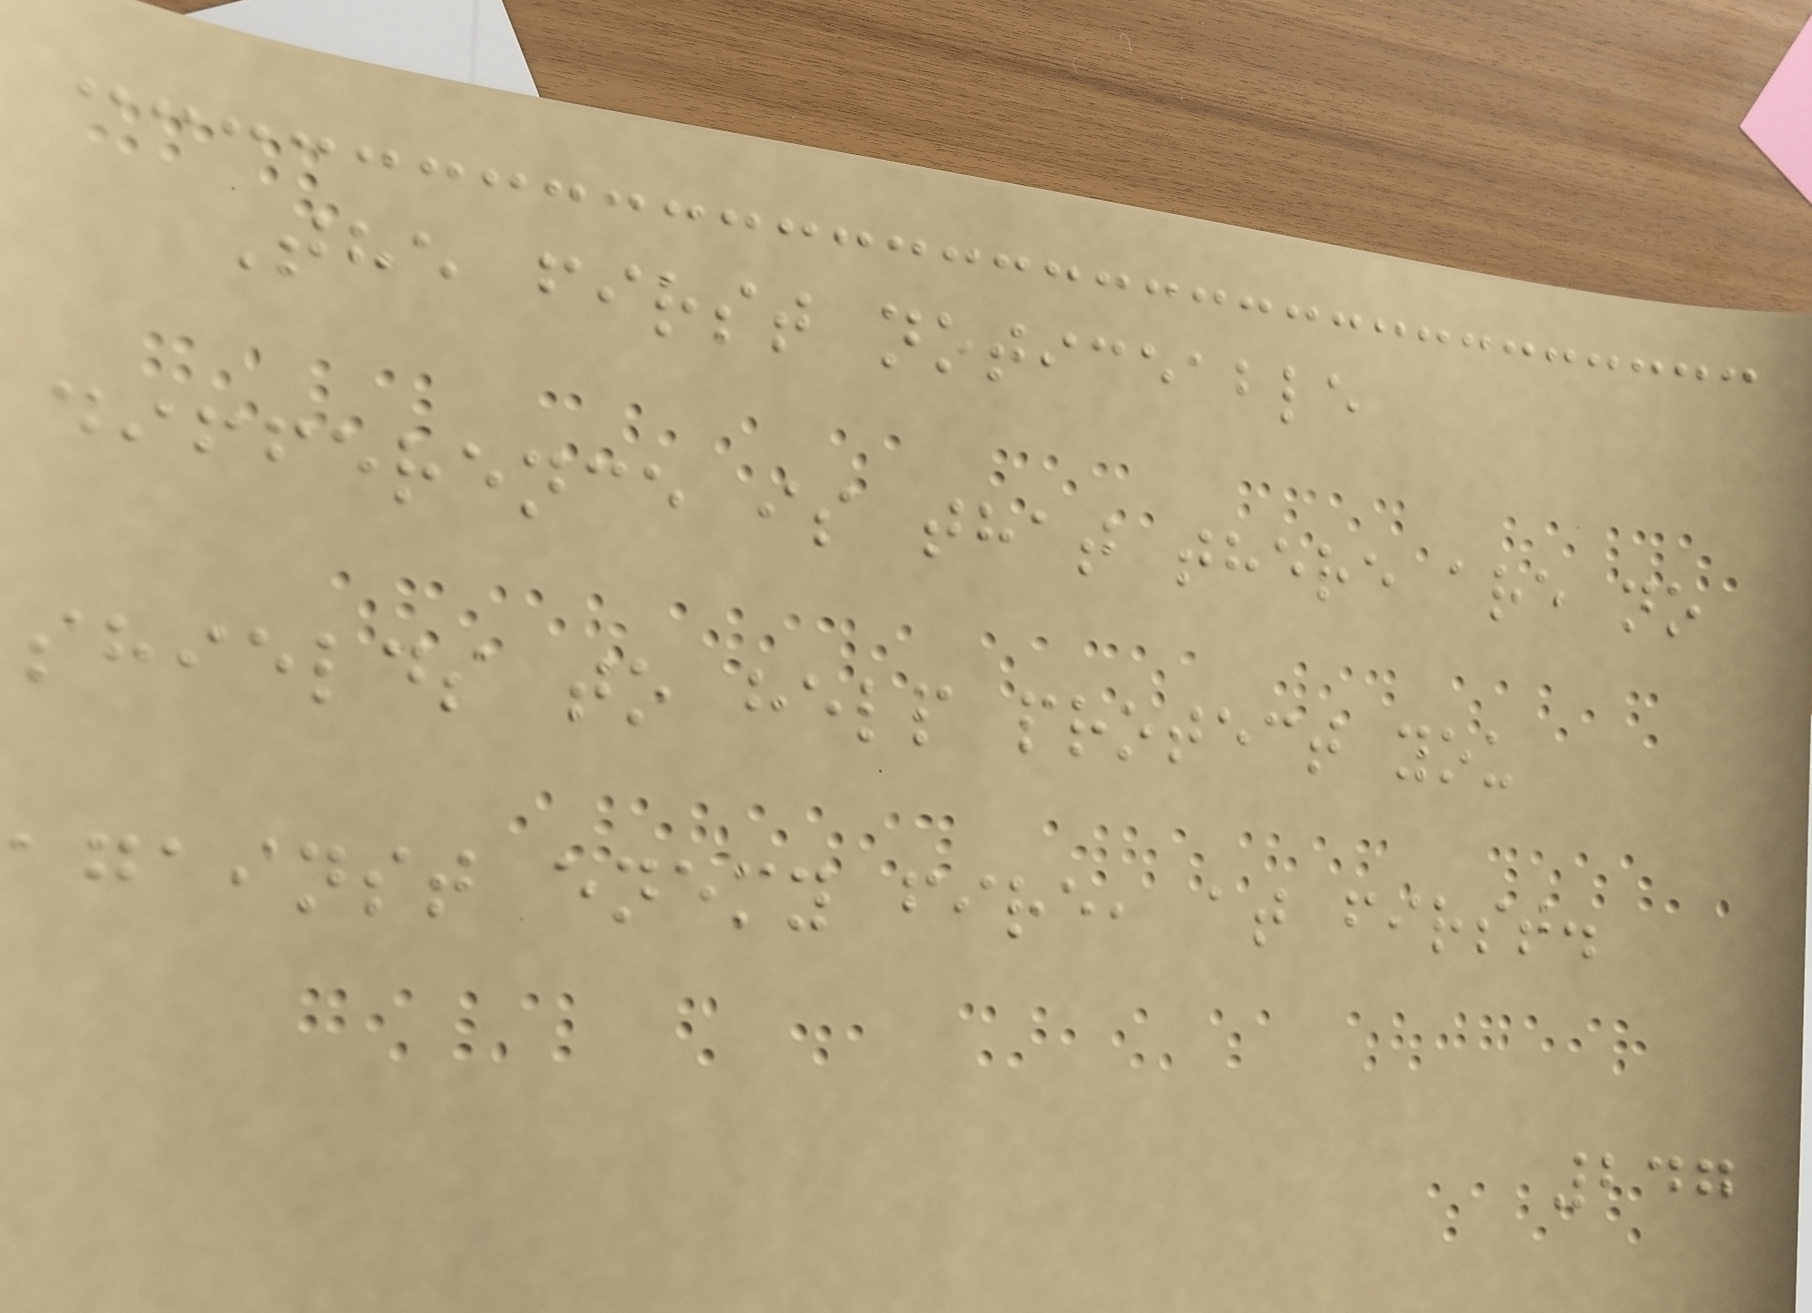The first noticeable
difference is that there are no
shields to help protect you
against enemy fire, at first.
247
